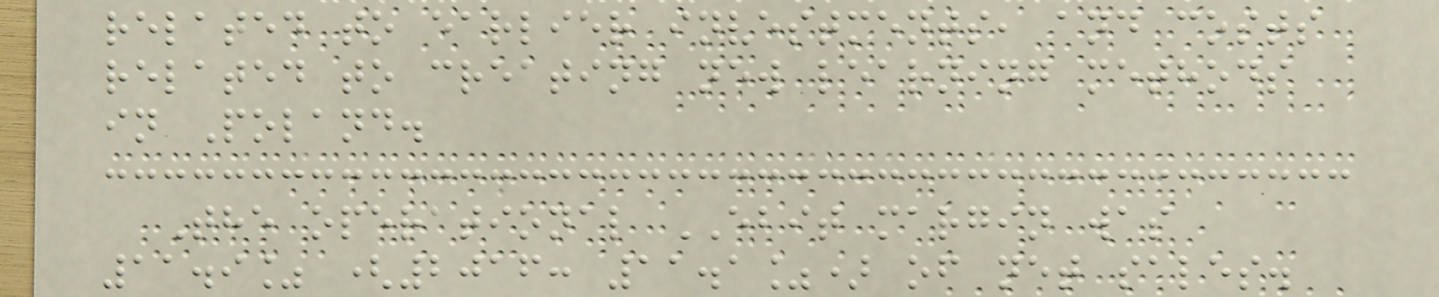related to earlier investments, and costs
related to creating new learning methods
in Poland.
The operational EBIT margin was
11.9% (2016: 11.1%) of net sales.
